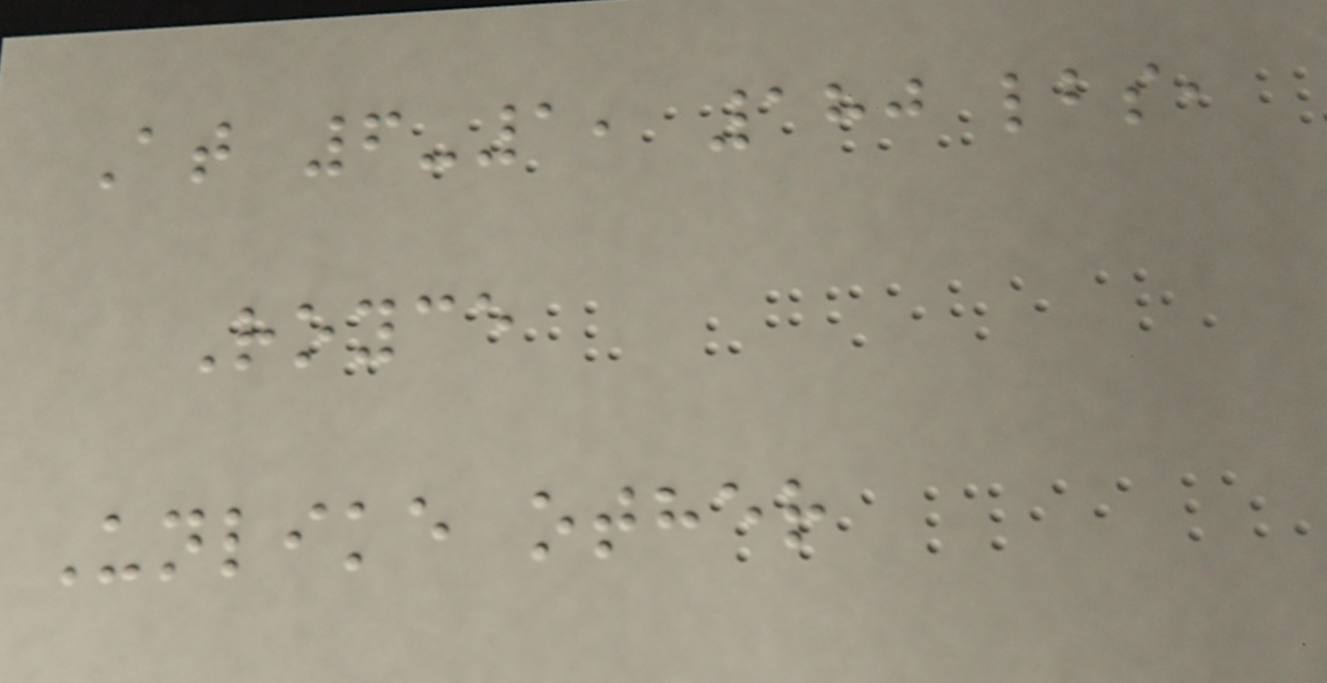At 6-1, 180 lbs,
Royce
Unlike other
